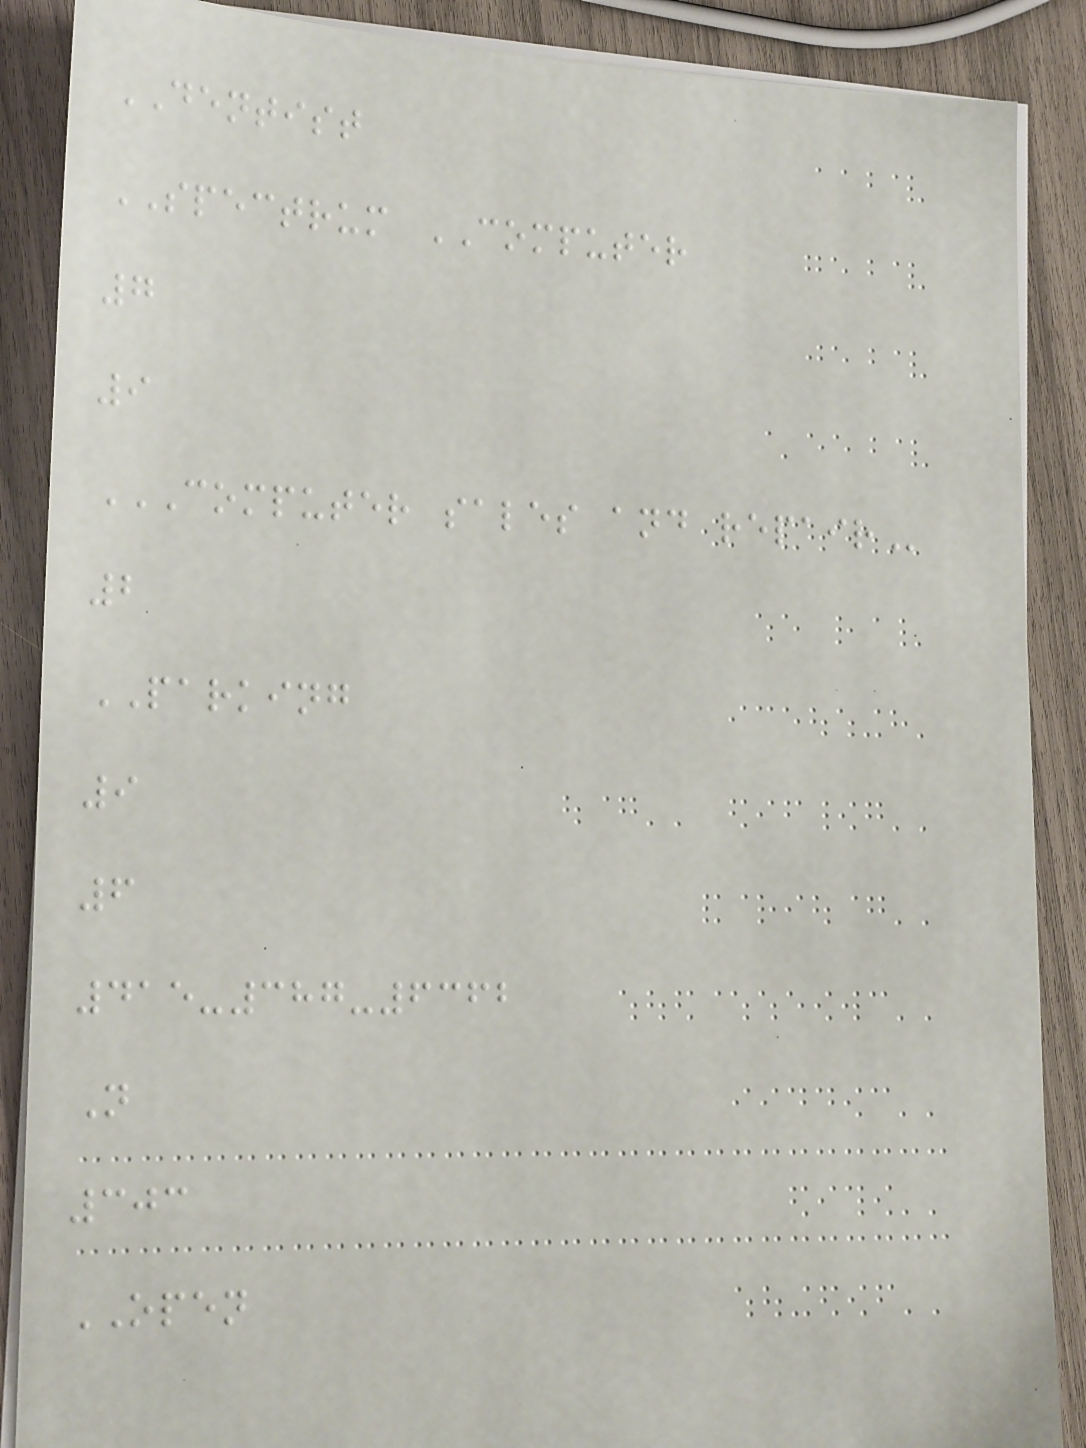DENTIST
SPECTRUM COMPUTER
7
9
COMPUTER SALES AND REPAIR
2
PARKING
9
6
415-387-6362
N
303
OPEN
